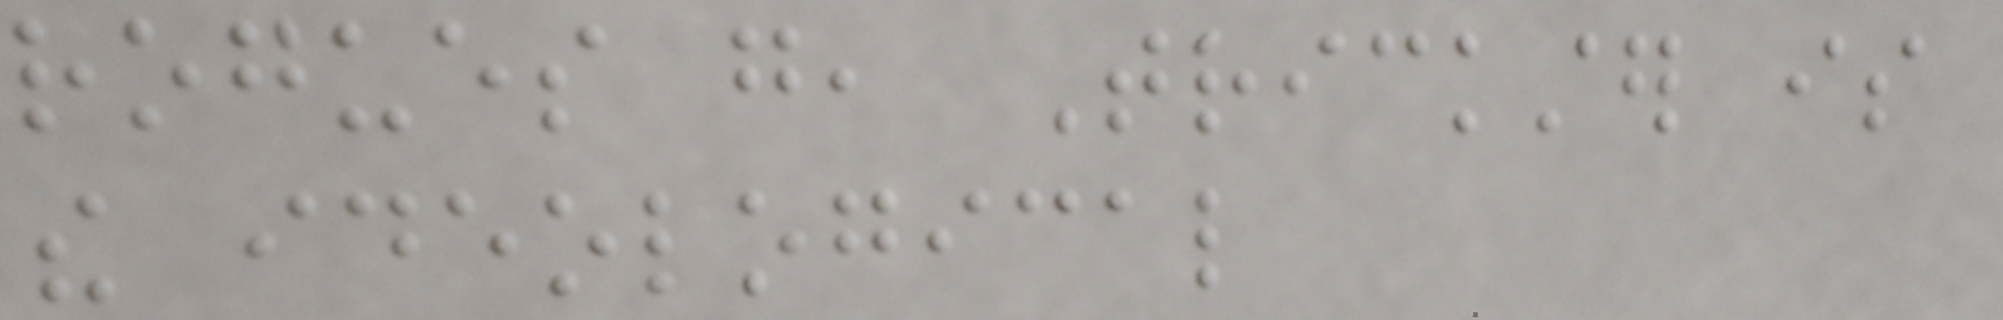rogues go, Trickster is
the ideological
